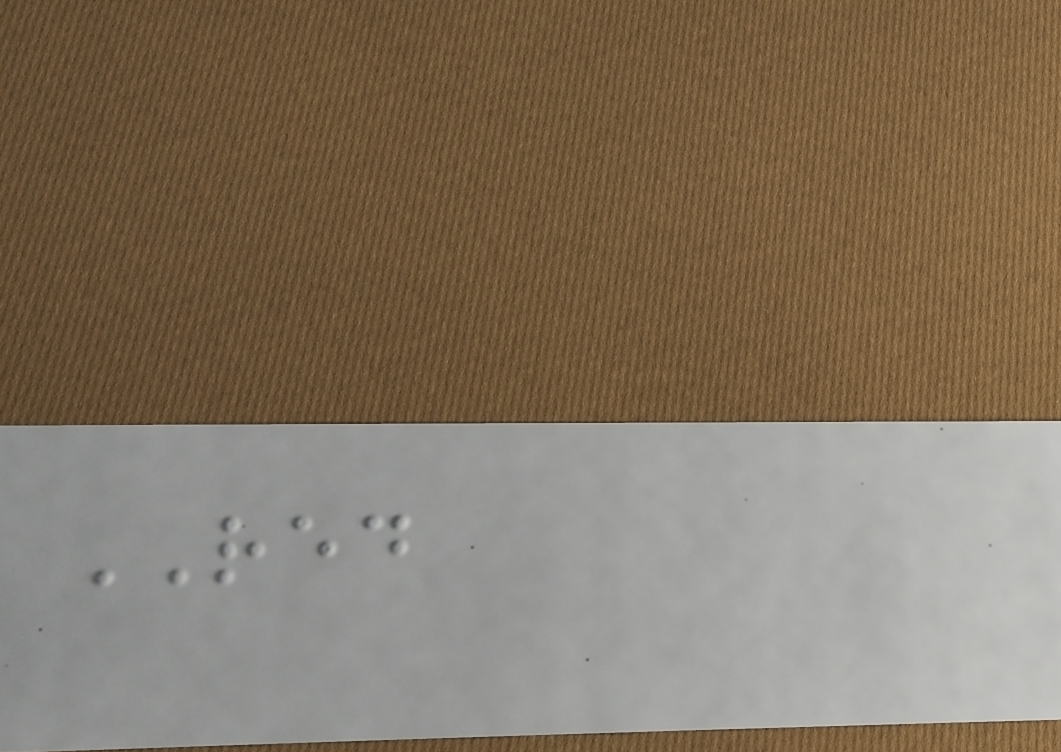RED
